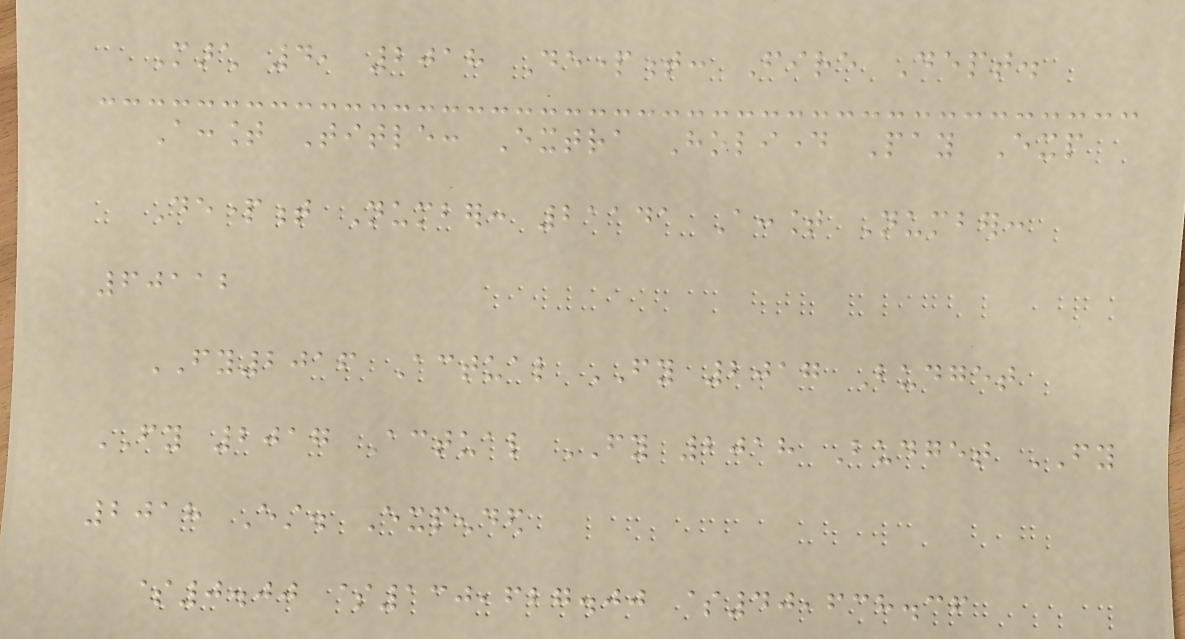March 4, 2018 Department: Fire Dept.
Account Title: Extra Holiday Pay Exp
Department Number: 21141 Account Number:
60112
FY2016 Actual FY 2017 Budget
FY 2017 Actual FY 2018 Budget FY
2018 Est. Expended
$0.00 $130,627.00 $40,638.36
